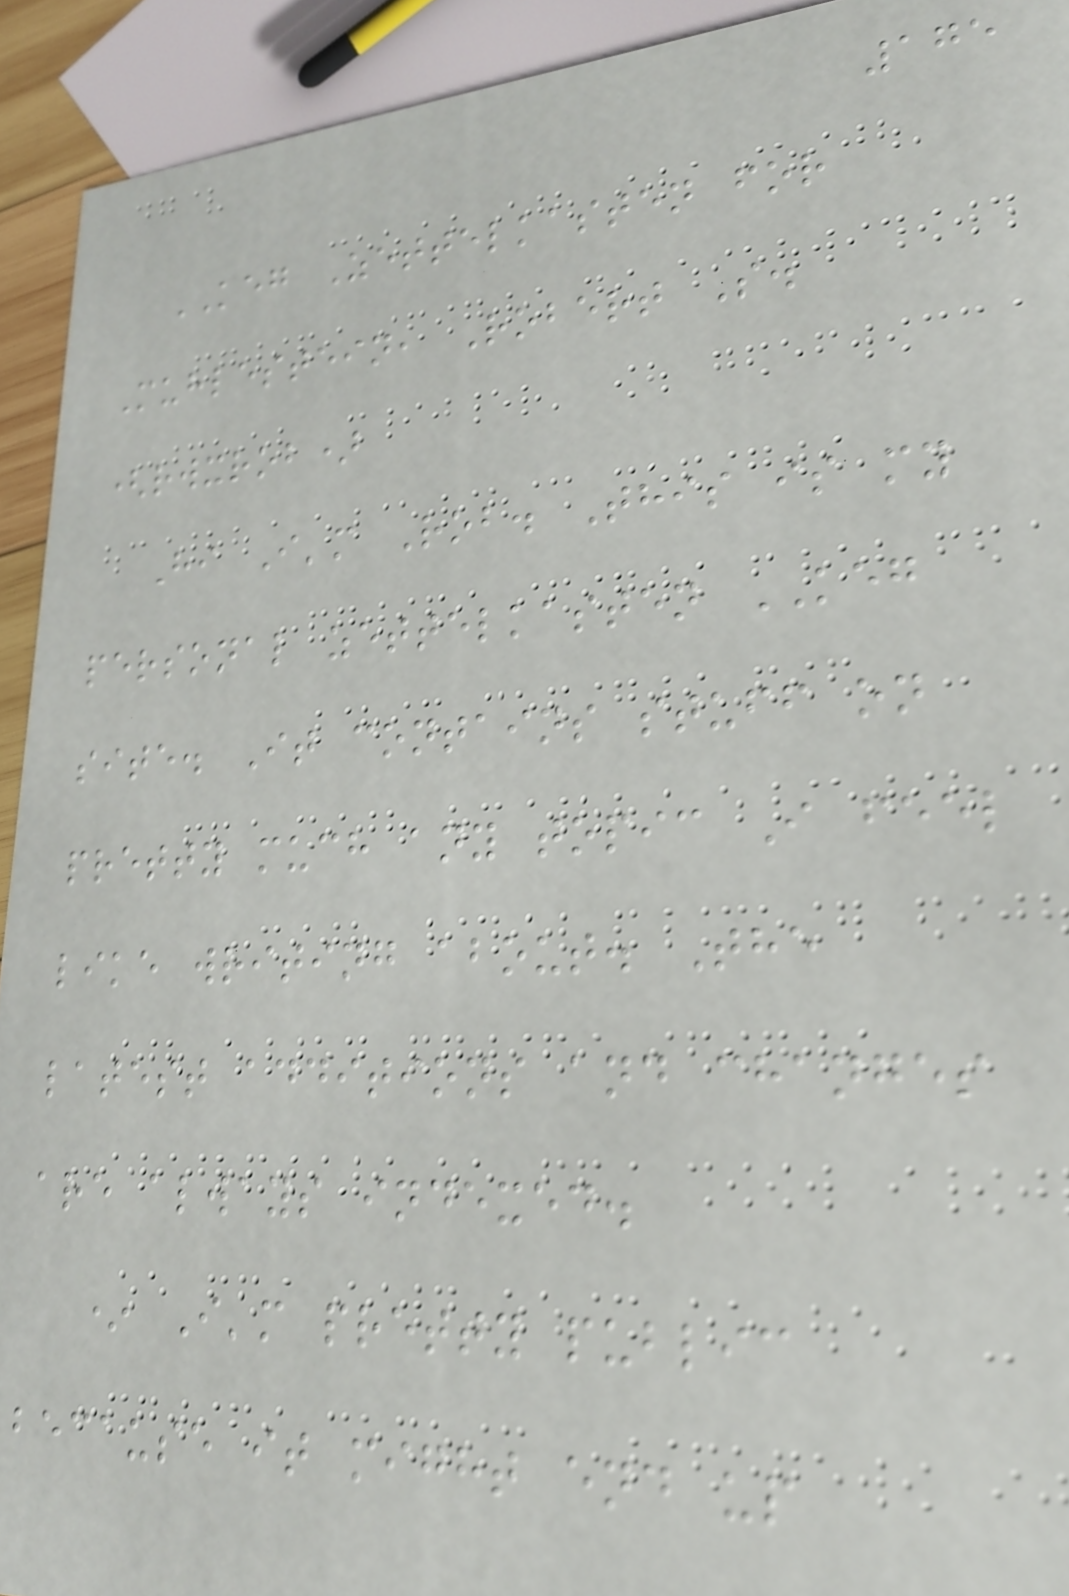175
KEG Zettelkasten for
Muhlestein, Robert S.
(rwxrob)
Hi I'm Rob. This is my
personal zettelkasten KEG
site. It contains stuff on
pretty much any topic I feel
like writing about. The
latest additions and changes
are always indexed.
* I'm pretty public
because it might end up
